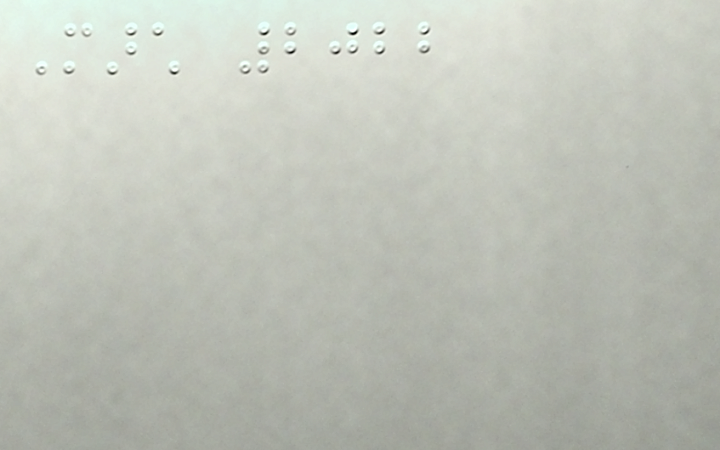March 2022
